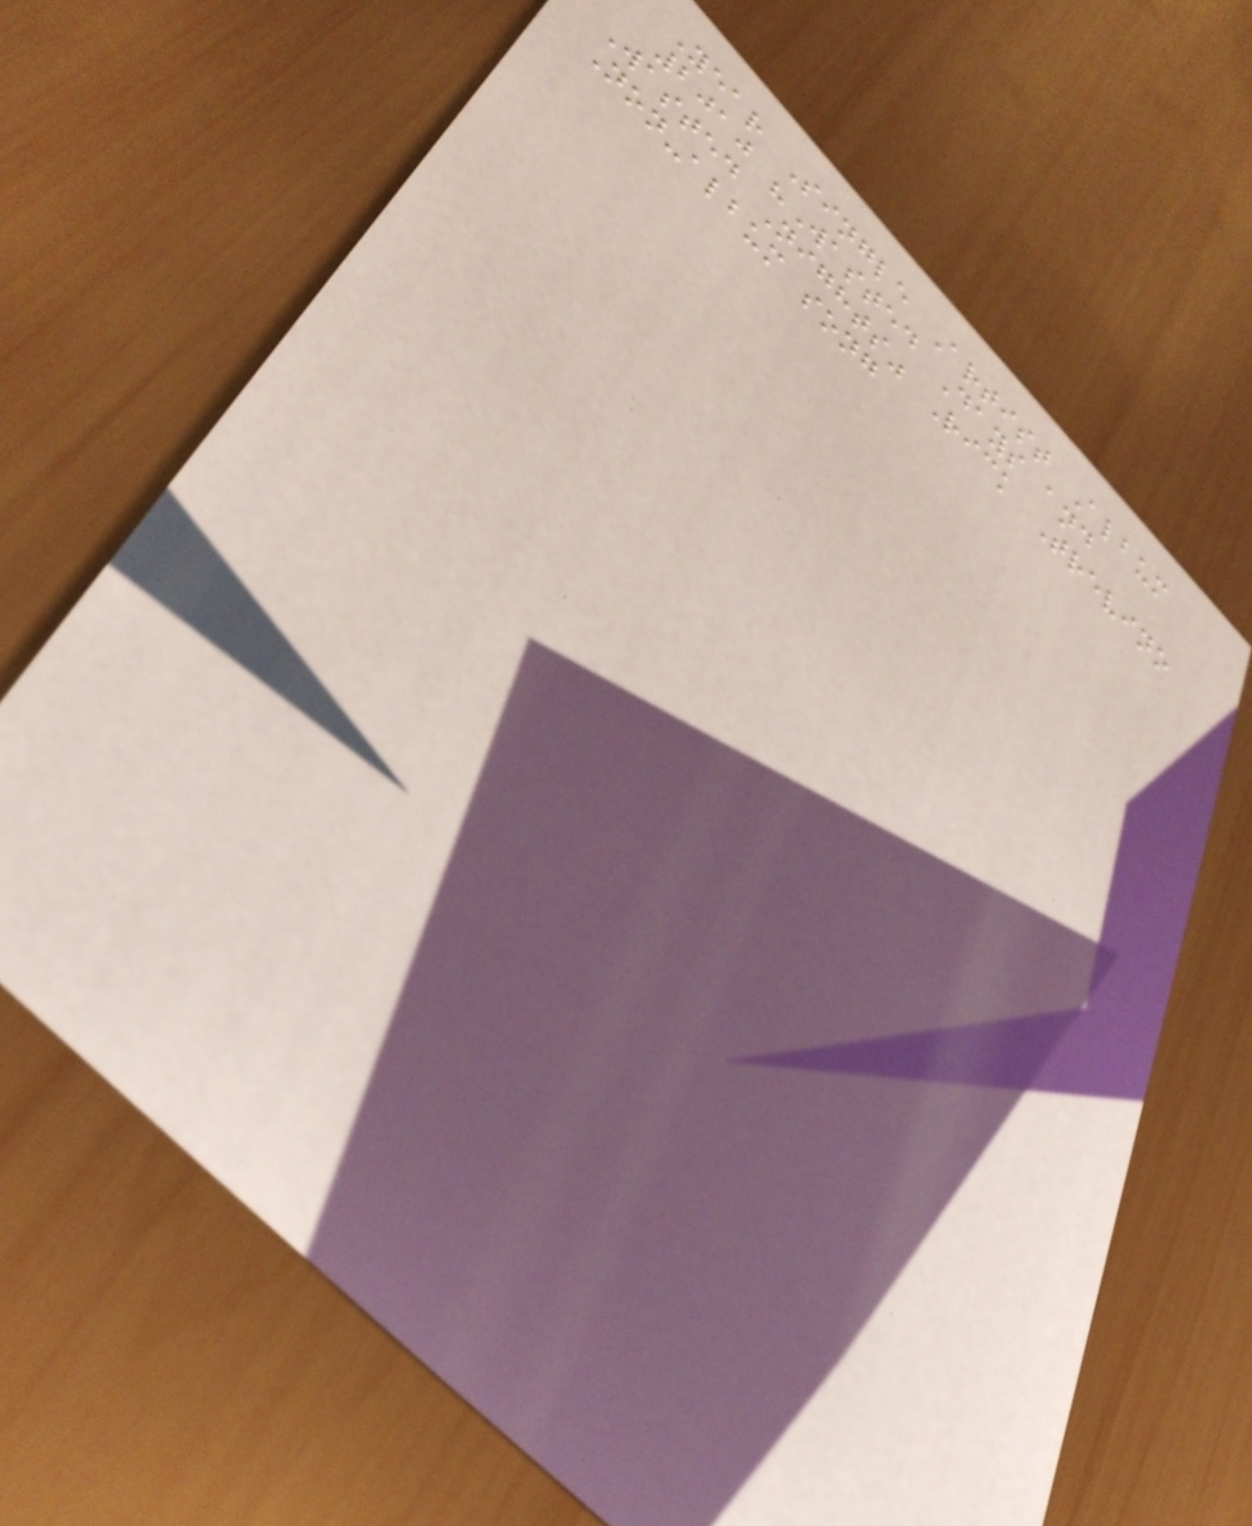Year Single Artist Album
2010 "Wasted Days and
Wasted Nights" Rick Trevino
Non-album song
